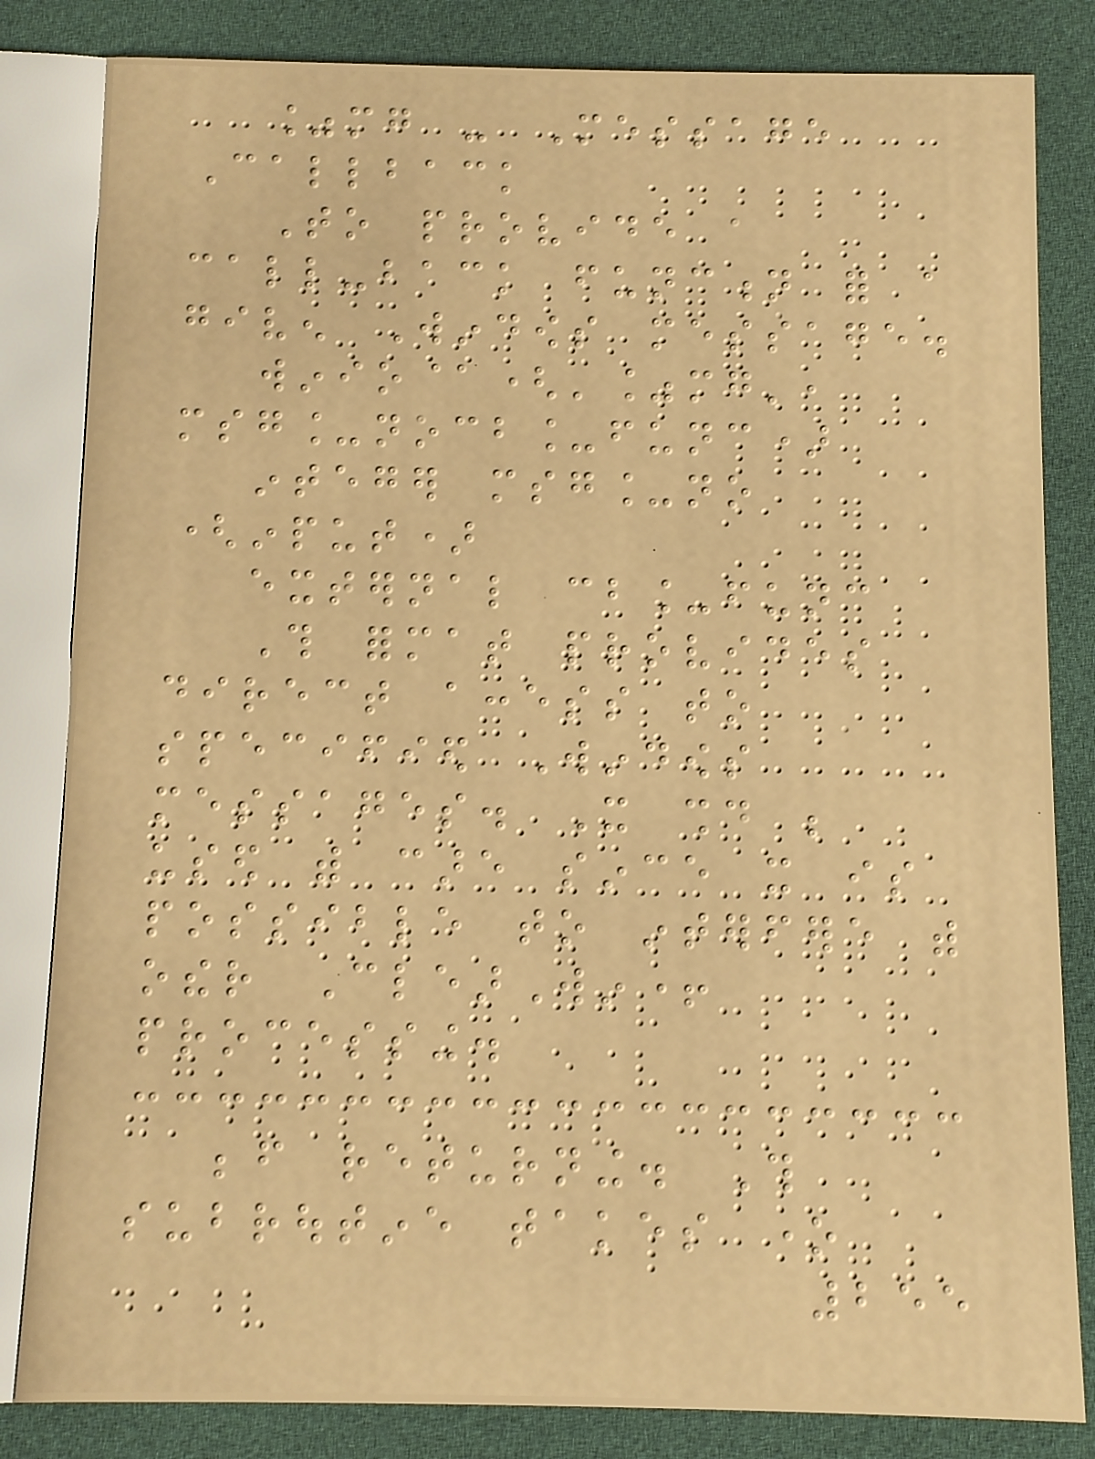%mg - Message
Callback
To provide a
call-back function for a
given Windows message.
winio@('%mg',
msg_nocb_func)
integer msg_no
(input)
external cb_func
This format provides
direct access to
specified Windows
messages. It should be
used with care since it is
possible to interfere with
other ClearWin+
processing.
before returning. This
subroutine takes one
255
